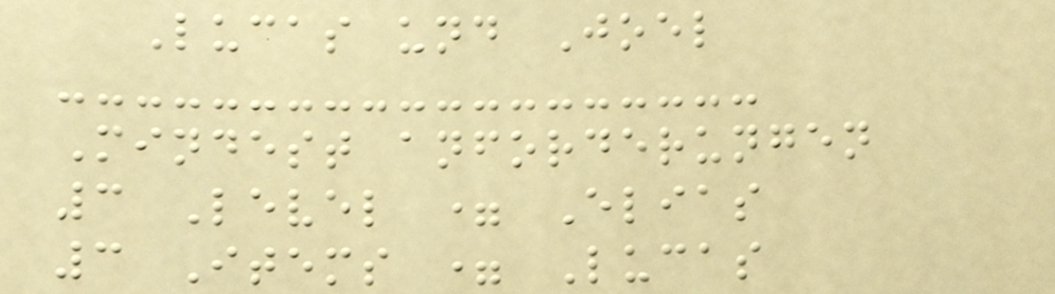Lucas und Joel
Mindest anforderungen
3 Level = Elias
3 Items = Lucas
